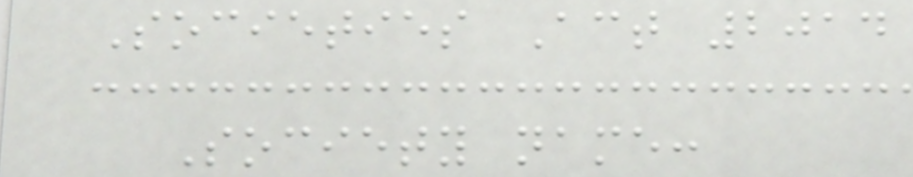Societies Act 2014
Society name:
